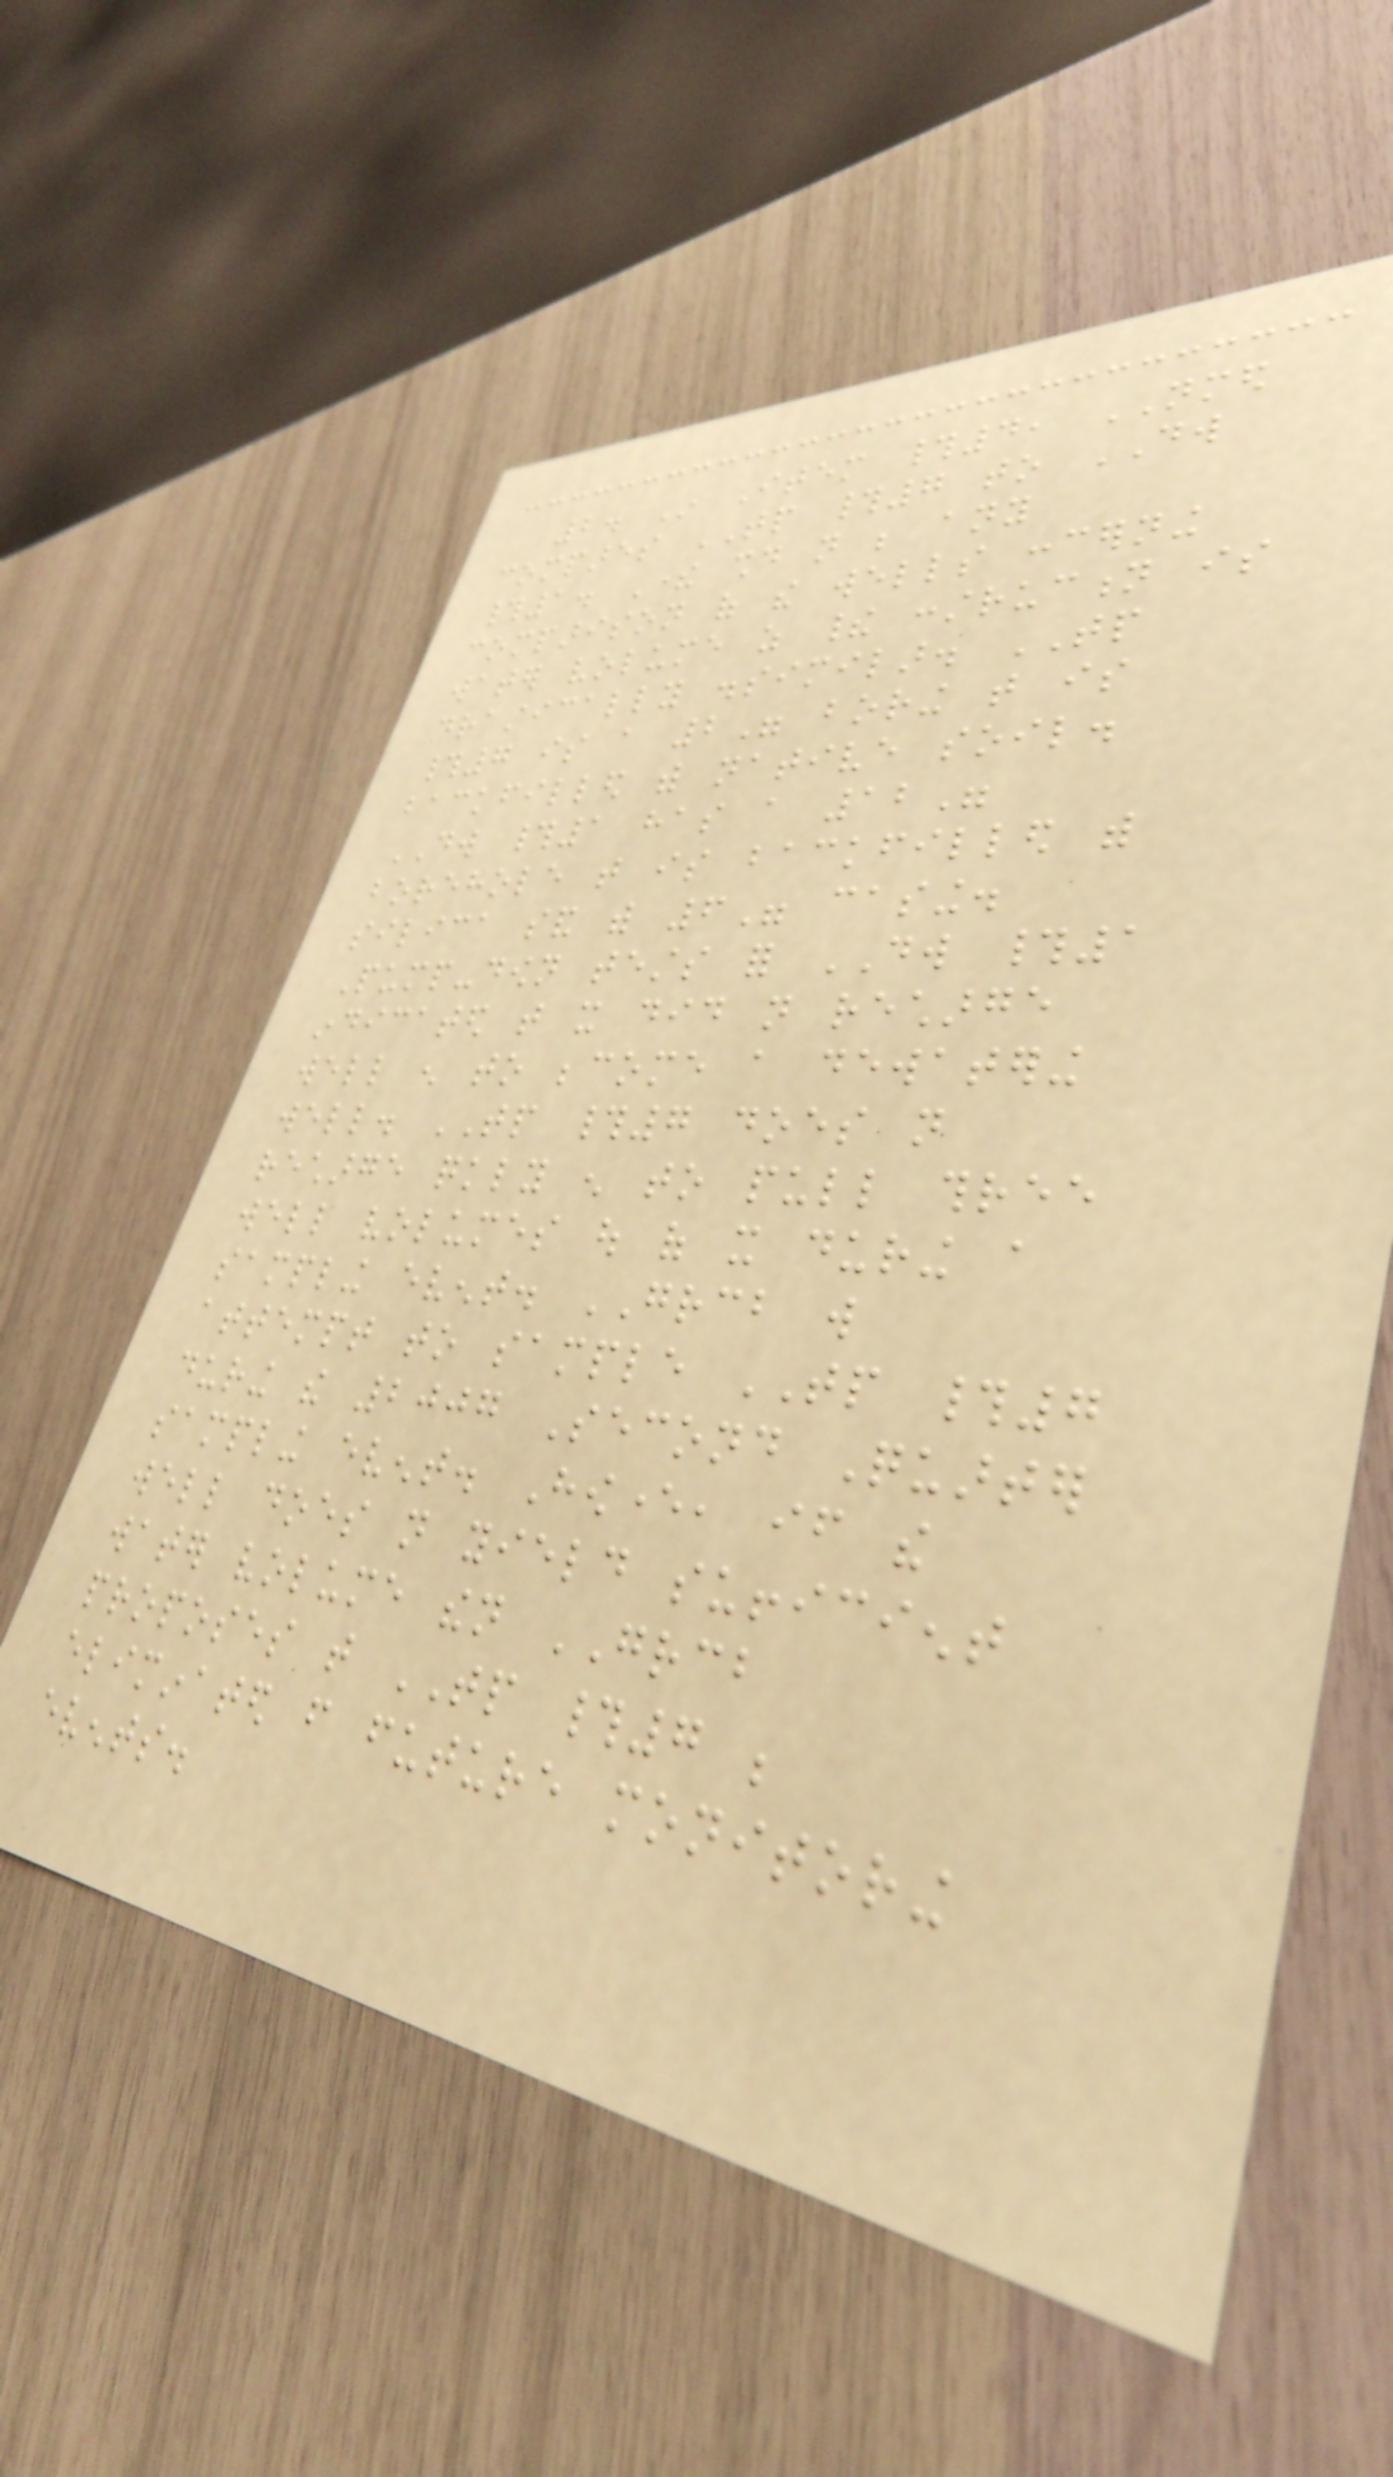2. In Item #4, NMED
compares TP #7 to DW
#1. There should not be any
comparison of the wells concerning
water volume as their construction is
drastically dissimilar. TP
#7 is a 2" boring that is
backfilled with native soil.
DW #1 has a 12"
borehole that is backfilled with
silica sand with 6" casing.
Pump-down tests for DW #1
indicated that it did not recharge
well enough to become a dewatering
well. TP #7 does not
recharge quickly enough to pull three
well volumes out of it during a
sampling event. GRCB will
attempt to sample TP #7
during the 2007 Second Quarter
sampling event. However, if the
well does not yield sufficient
water volume then GRCB
proposes that TP #7 be
eliminated from future monitoring
events.
